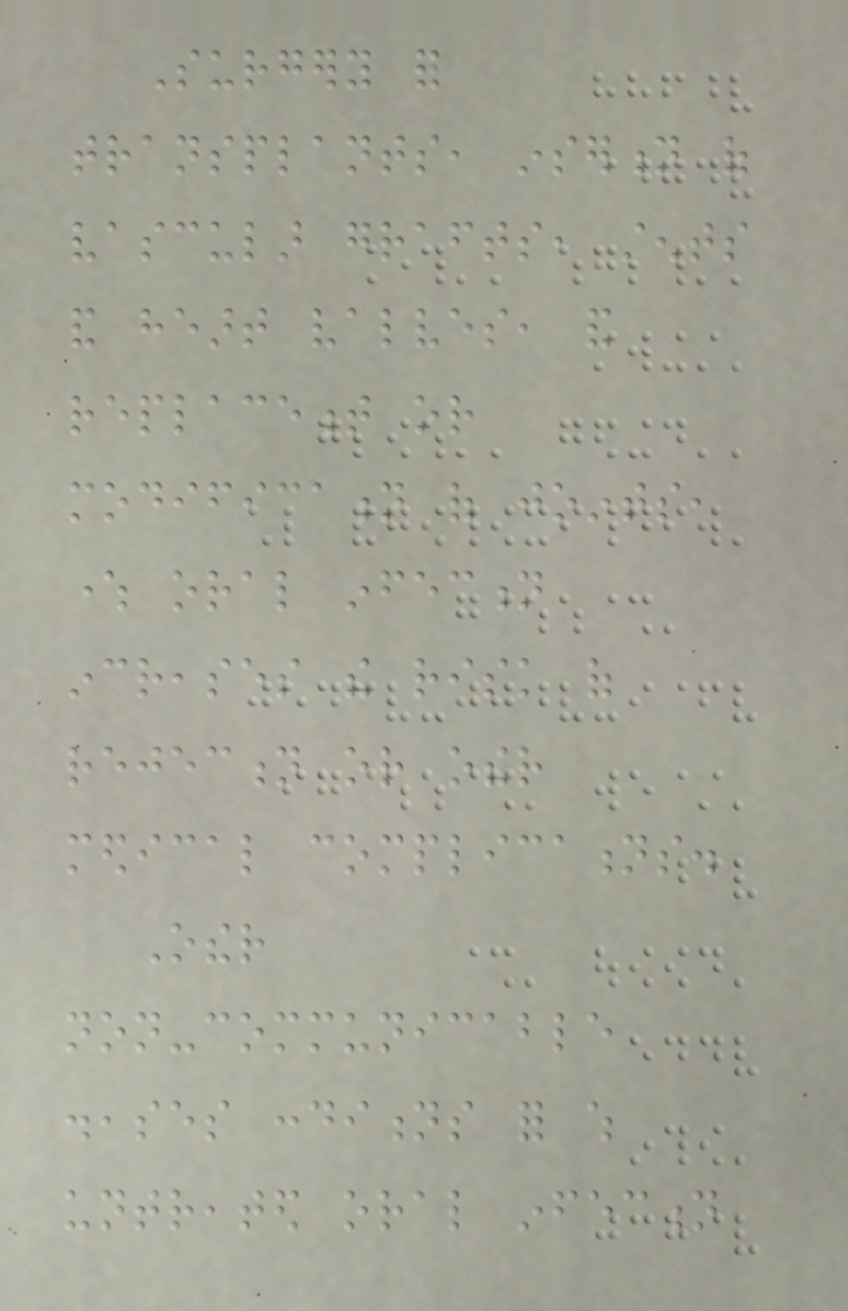Surgery for
transplants, insertion of
vascular grafts, stents
and heart valves, and
replacement or
modification of joints,
where oral infection
increases the risk of
rejection or other
medical complications.
Other
non-communicable
diseases conditions for which
untreated oral infection
